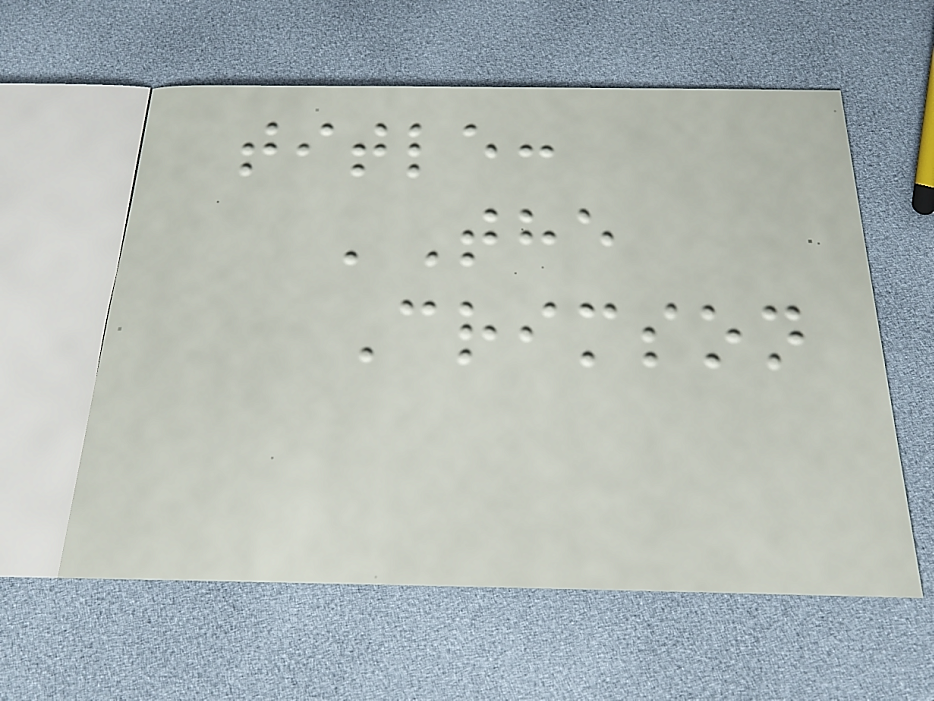title:
'The
Crimson
